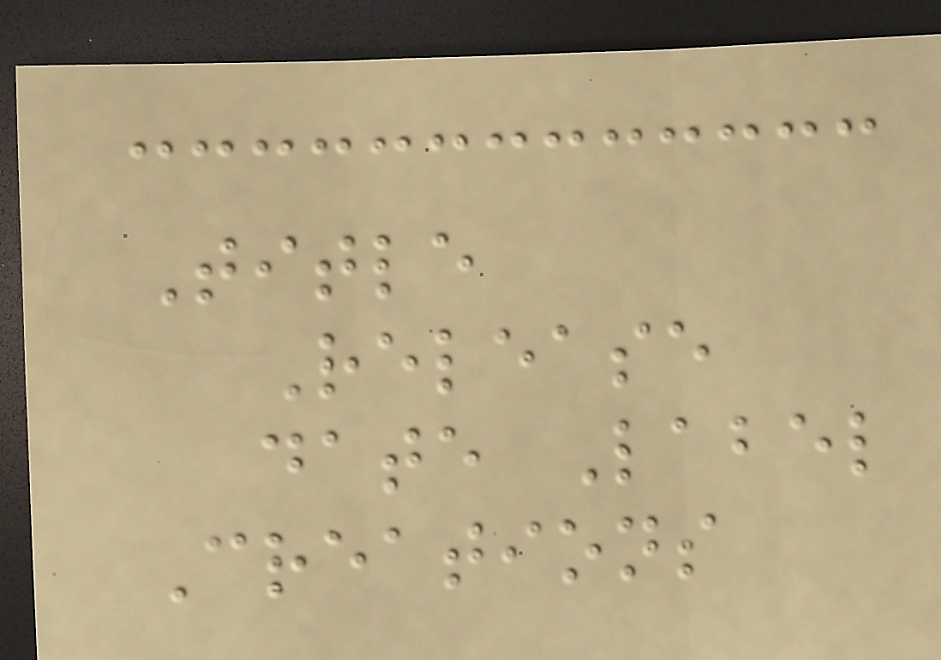Title
Release
date Label
Creations
